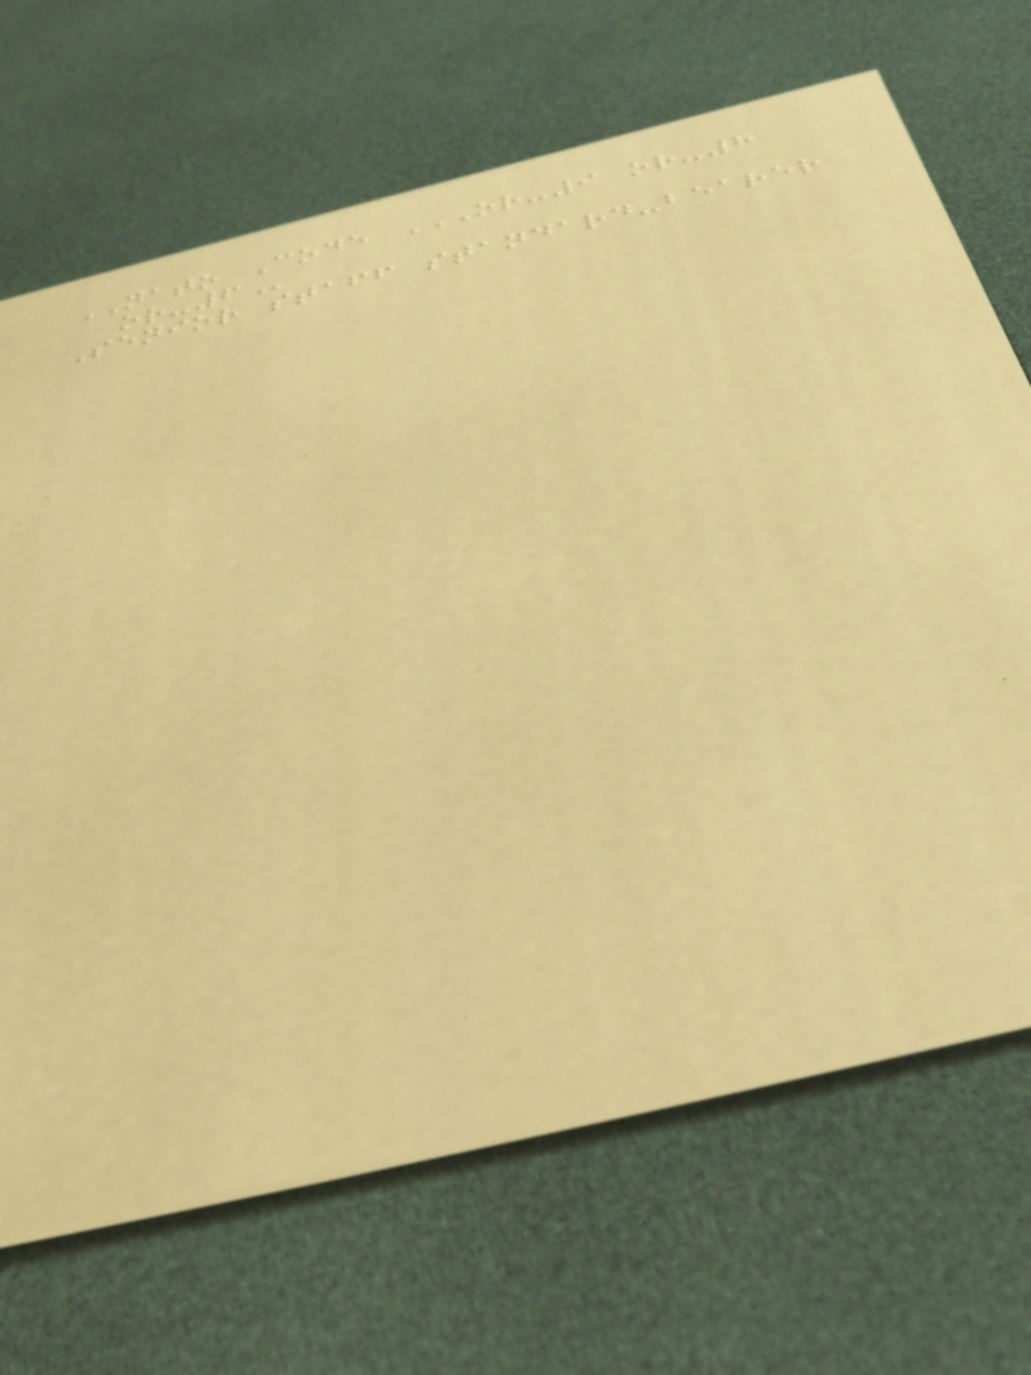NATO Code OR-9 OR-8
OR-6
Senior staff standard-bearer
